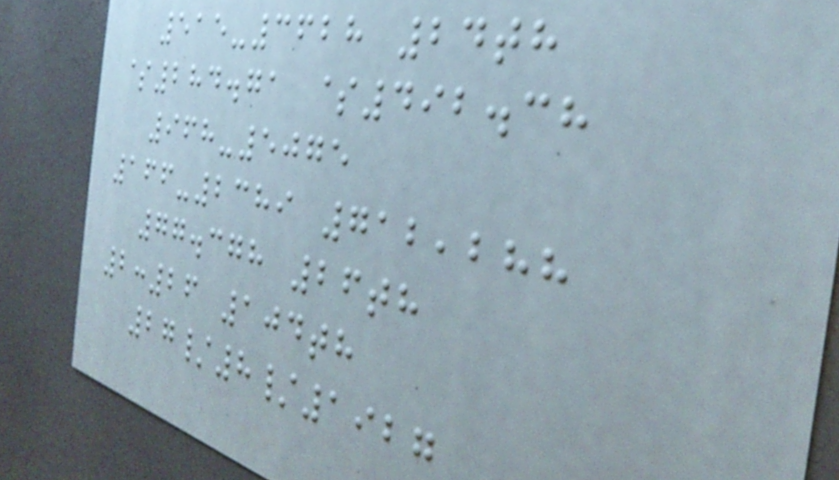515-3628 24th
$284.71 $492.38
968-5075
166-2389 712,288
77.378 26th
2:26 104th
27/8/1927
